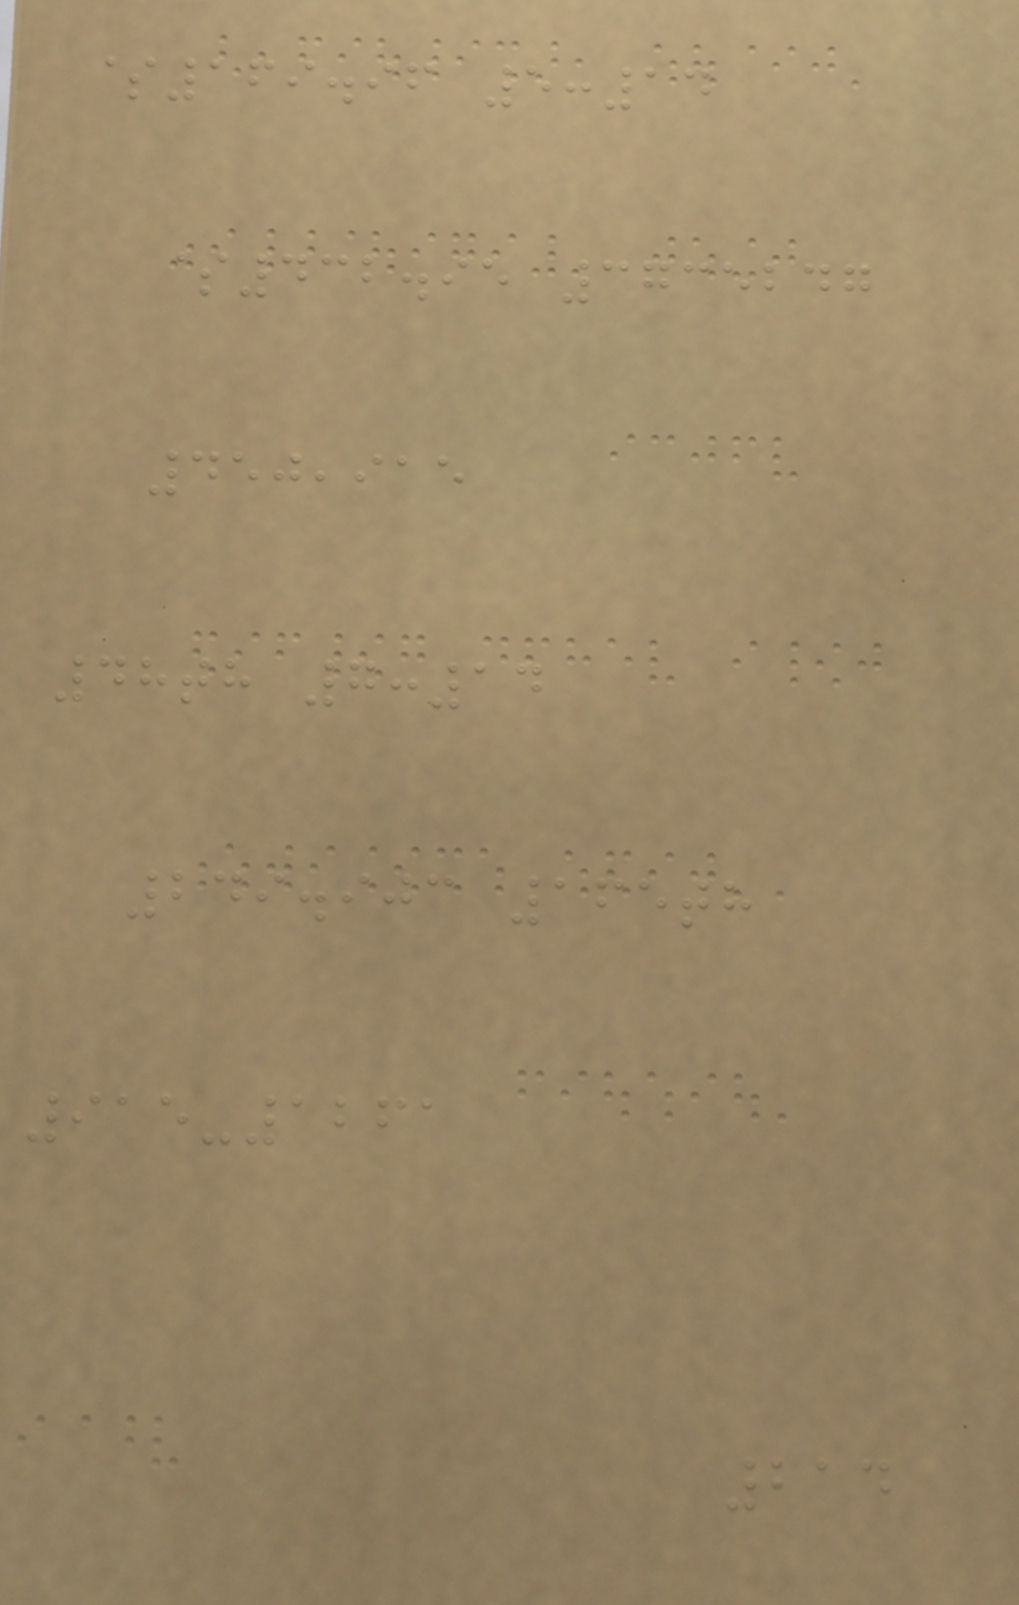$169.96 5:14
$432.95 3735247
450,915
48th 7:14
249.903 165th
915-1261
214
